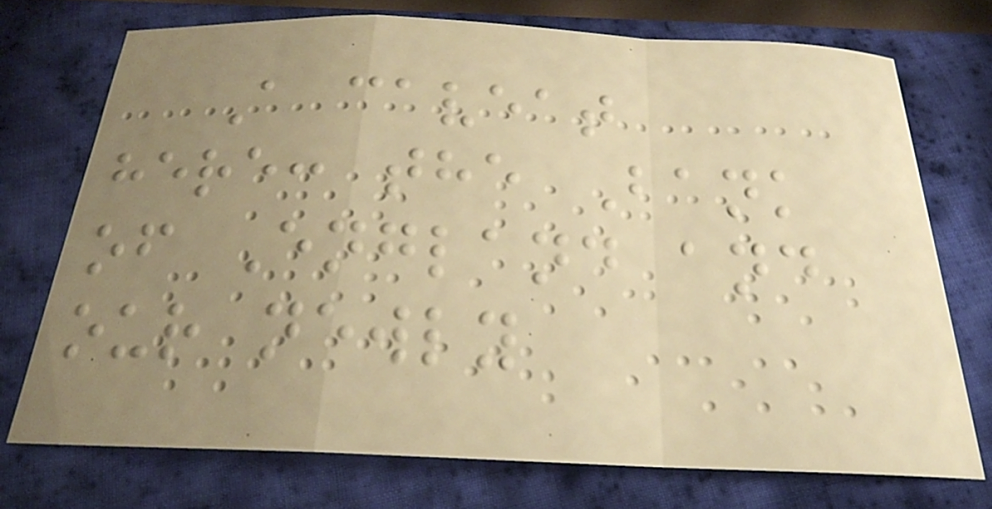A caveat
here: the Bank
of England and
our newly
